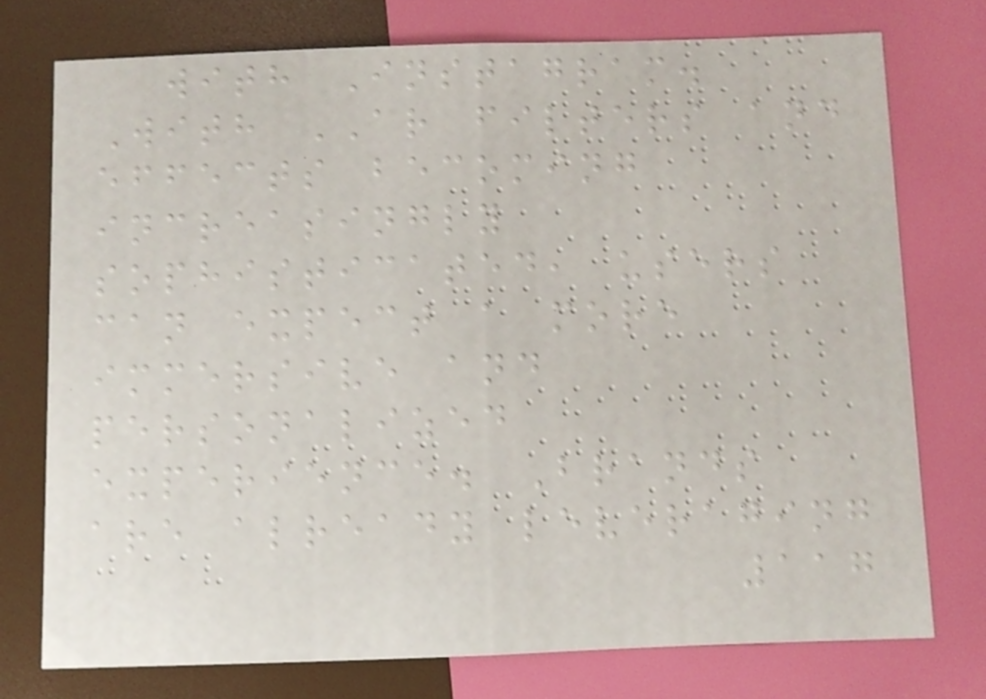with Instagram.
With AR filters and
effects becoming
increasingly
sophisticated, users
can expect a more
immersive and
personalized
experience. Brands
are already leveraging
117
